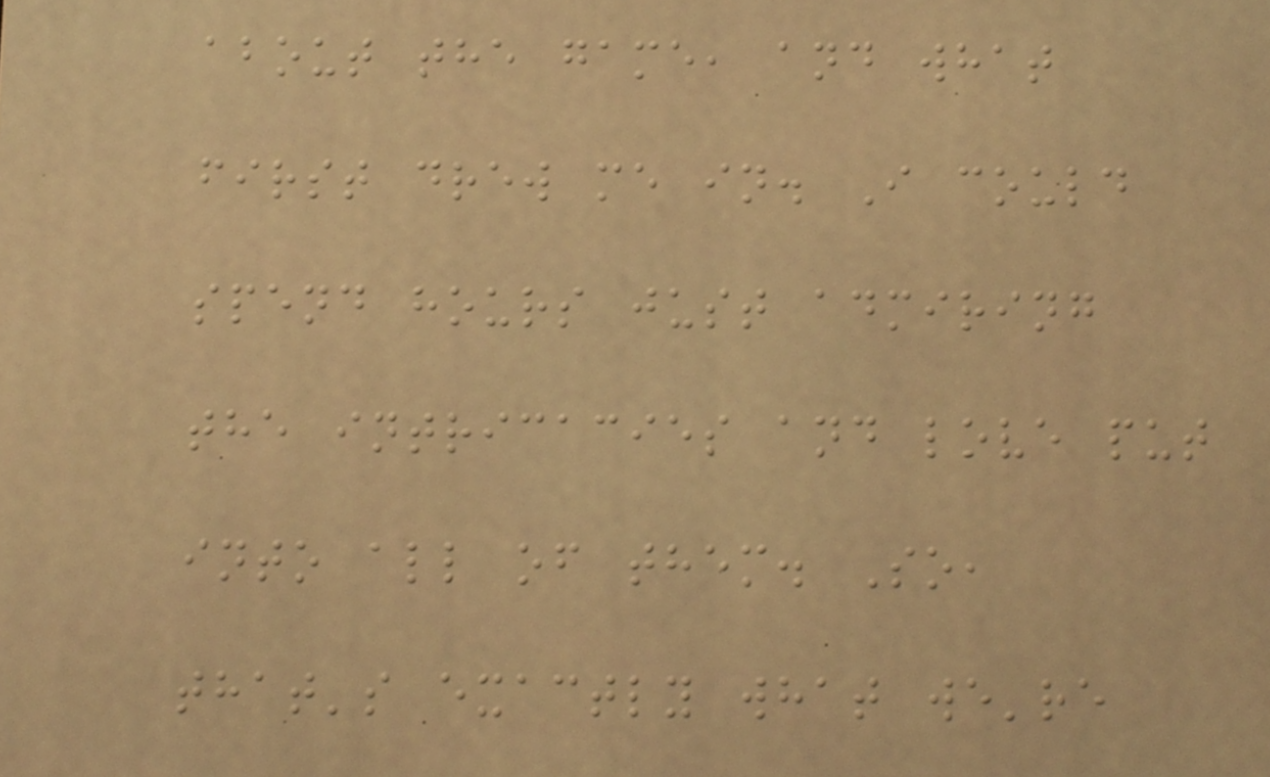about the game, and what
first drew me in. I could
spend hours just admiring
the intricacies and love put
into all of them. So,
that's exactly what we're
